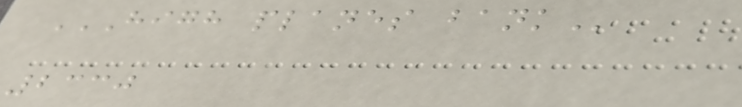HIGH PLANES BANK
2330
